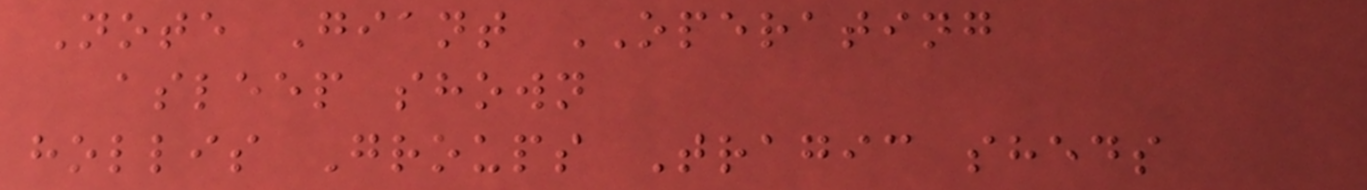Note Giant OPERATING
asleep shown
hollis Groups Tragic sheds
